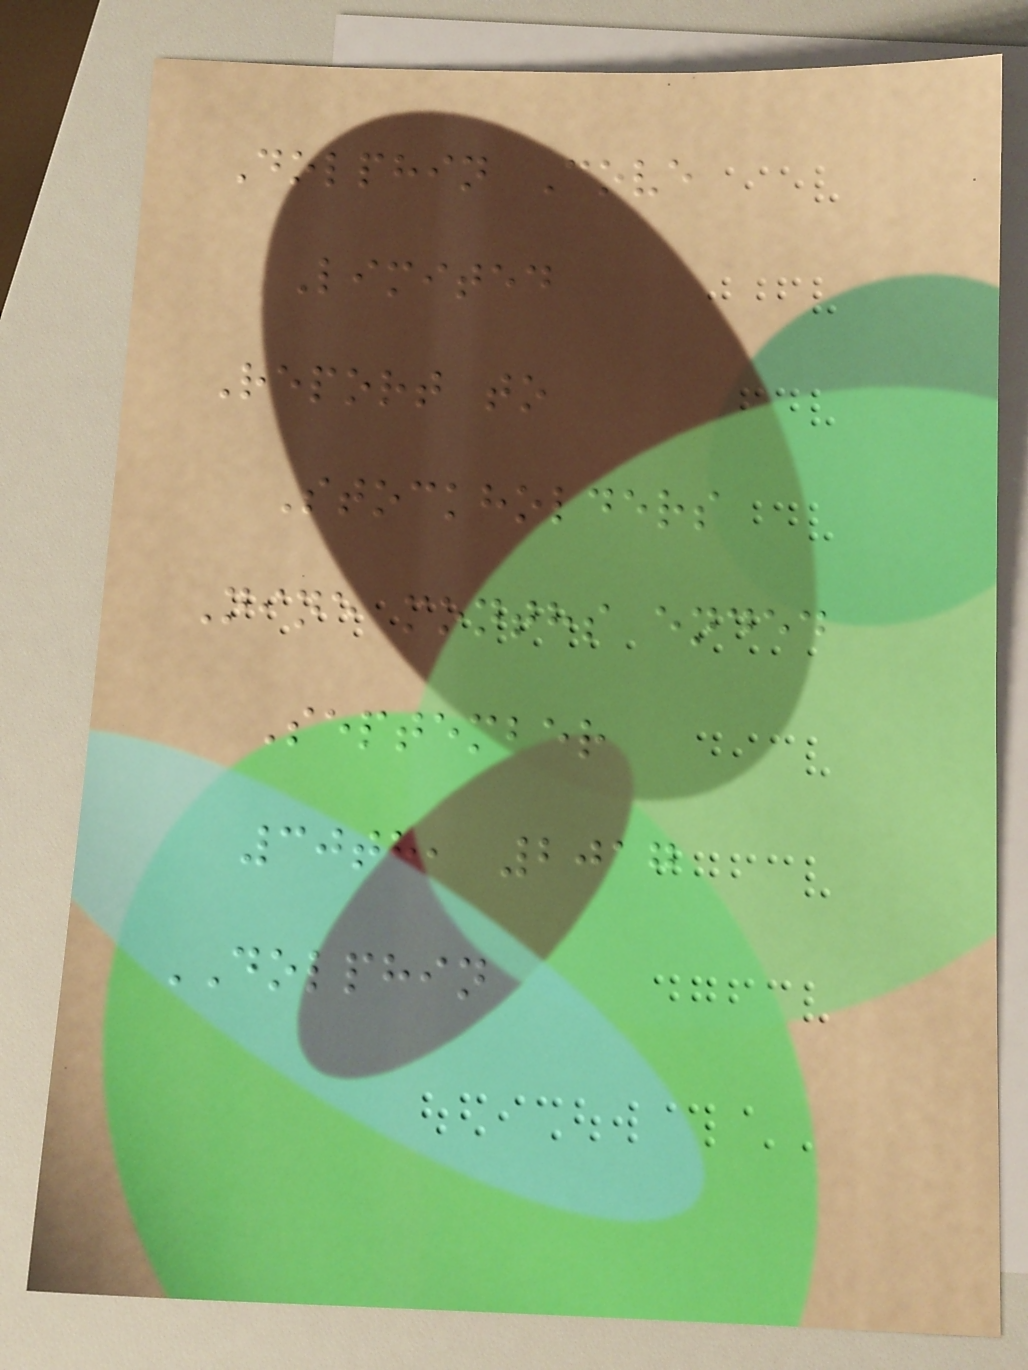Dolphin Cove
Limited
Report to
Stockholders
Nine months ended
September
30th, 2017
DOLPHIN
